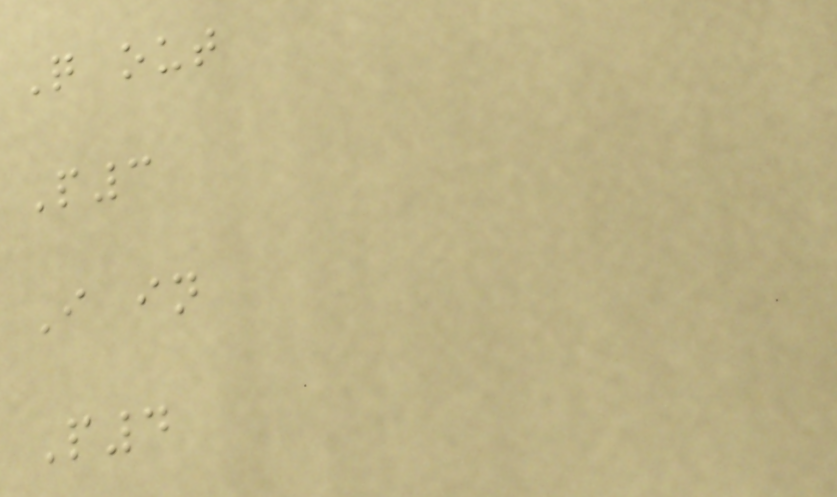Q out
P3
I in
P4
